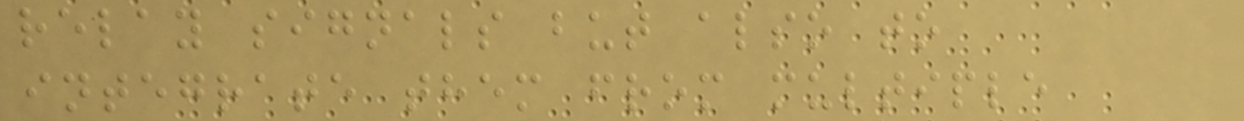relay signals but also to
integrate them from multiple
